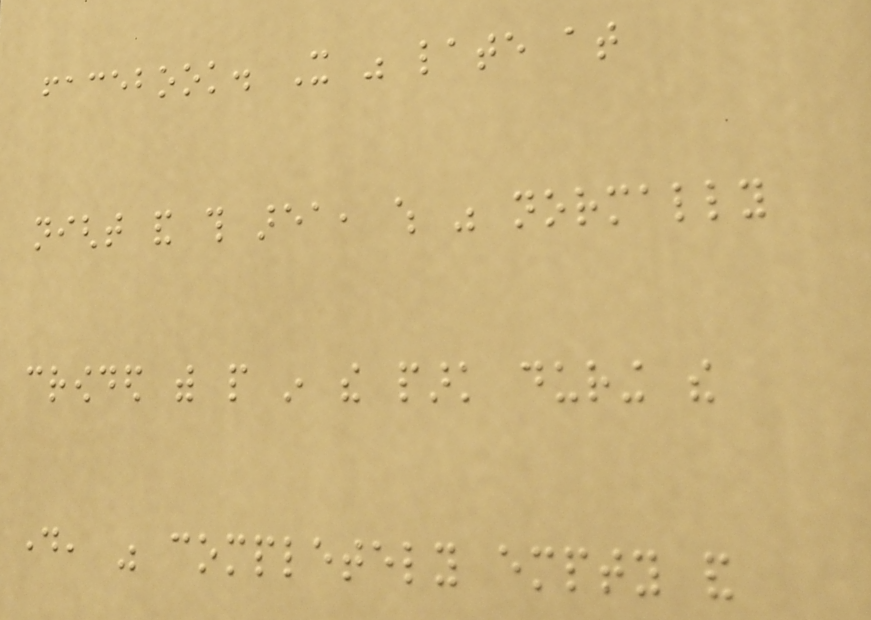facebook. It was late at
night and this area, which was normally
crowded with people in the park during the
day, was completely empty and
